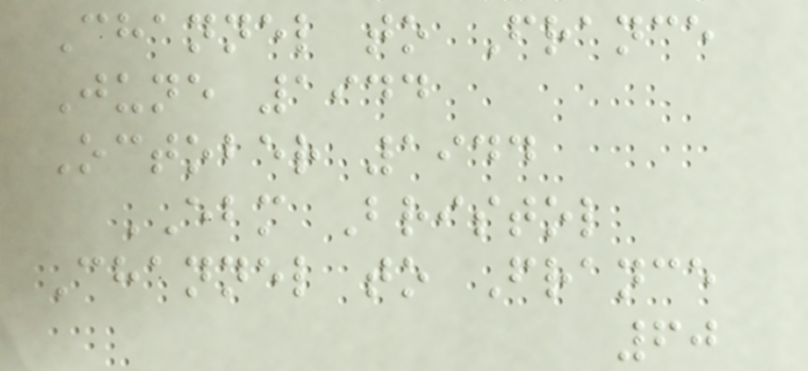Channel to France
June 1944
October 1944
EBM Bristol
Channel to France
60
